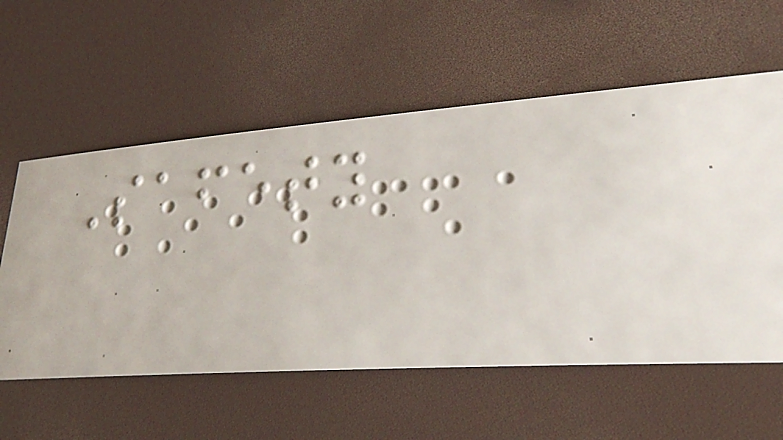Safety
